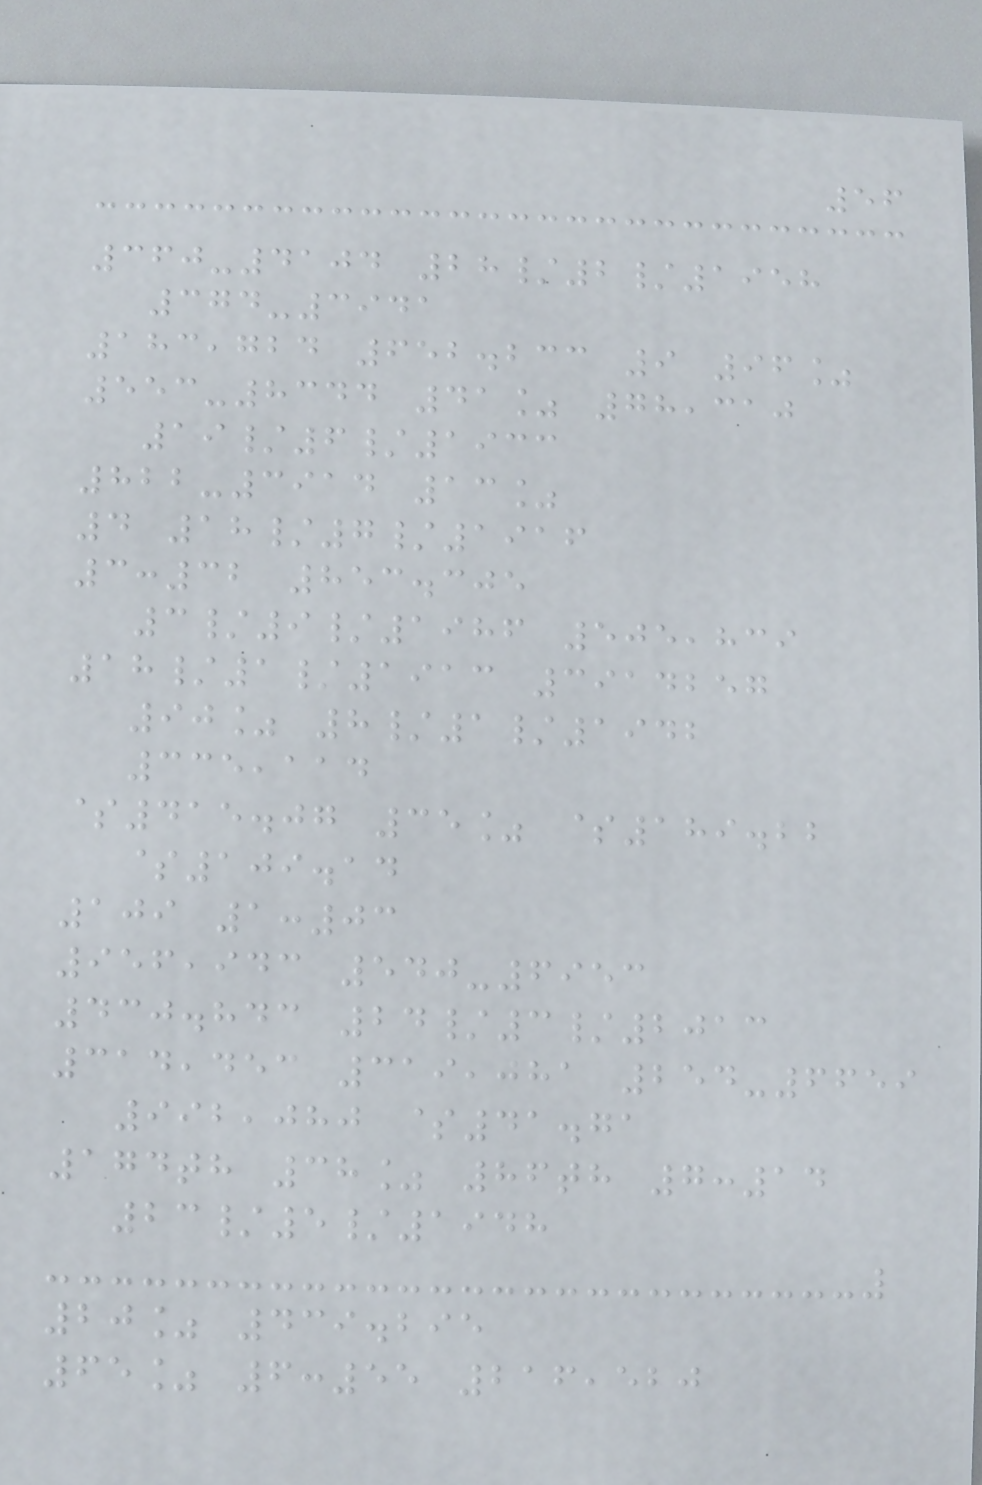56
360-4104 28/2/1958
374-3941
183,724 652.233 9 96%
553-8344 41% 78,310
19/6/1933
822-3914 13%
4 18/7/1916
3:32 853.305
3/9/1986 505,839
18/1/1913 3914257
90% 8/1/1942
335,114
$415.07 35% $189.22
$109.14
109 1:03
956,943 540-6953
430.843 24/3/2013
314,453 319,081 254-6659
992,080 $41.71
174th 38% 86th 7:14
23/5/1948
20% 439.295
65% 6:55 216,520
